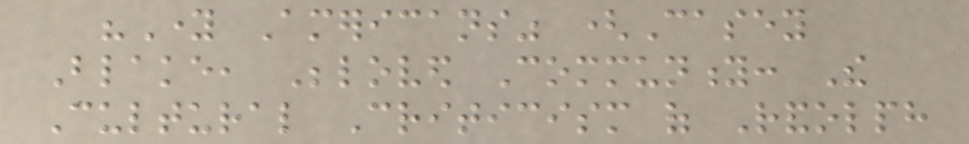"Young Americans" (Casey
Blake, Beloved Community: The
Cultural Criticism of Randolph
